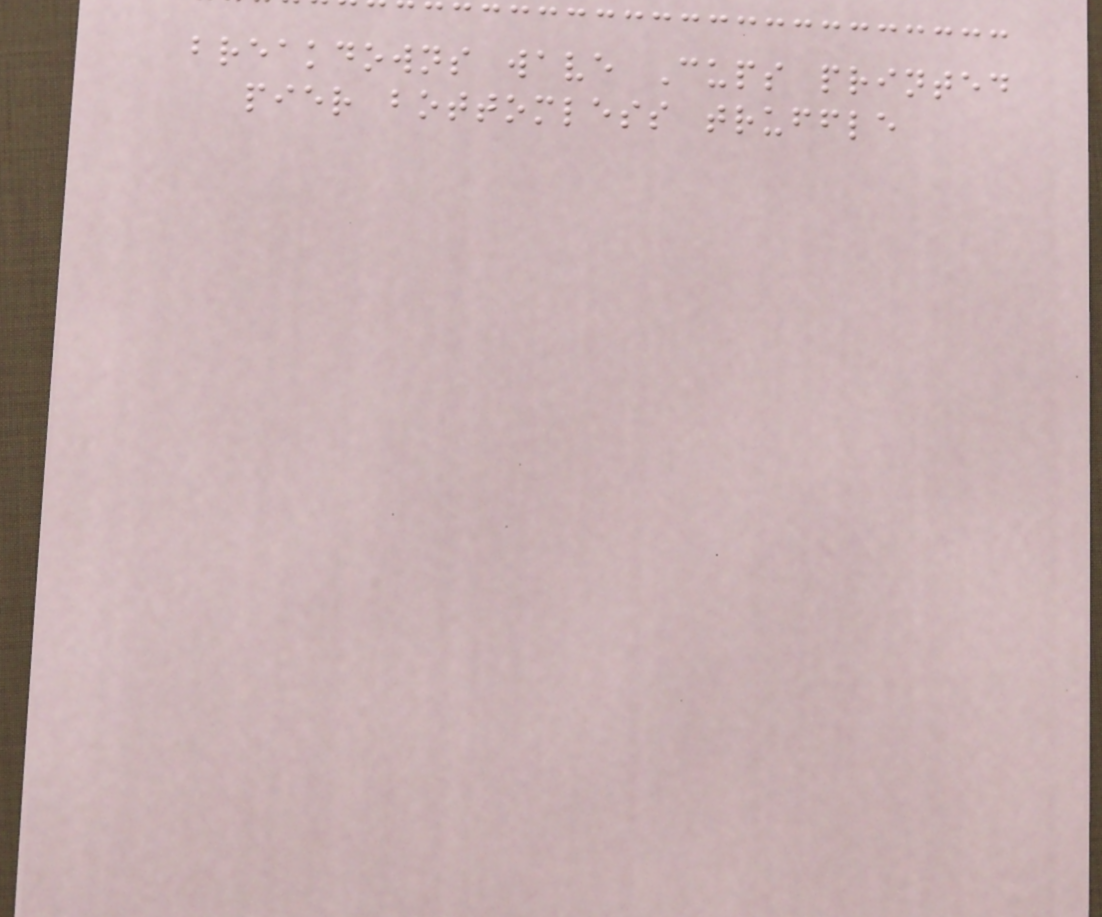breakdowns wave Cups printed
pier bottomless truffle
